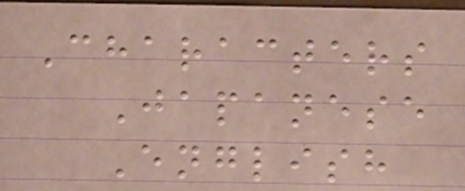Characters
Japanese
English
